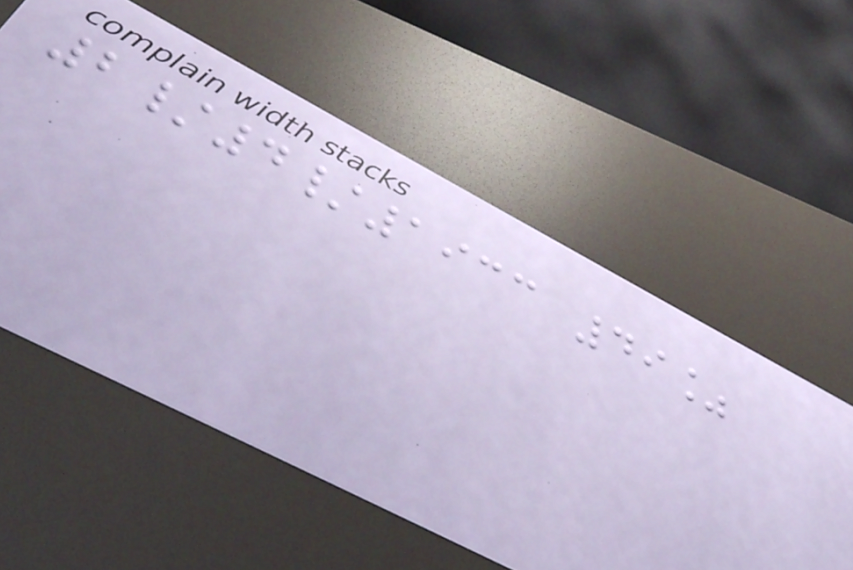2/4/1933 49%
